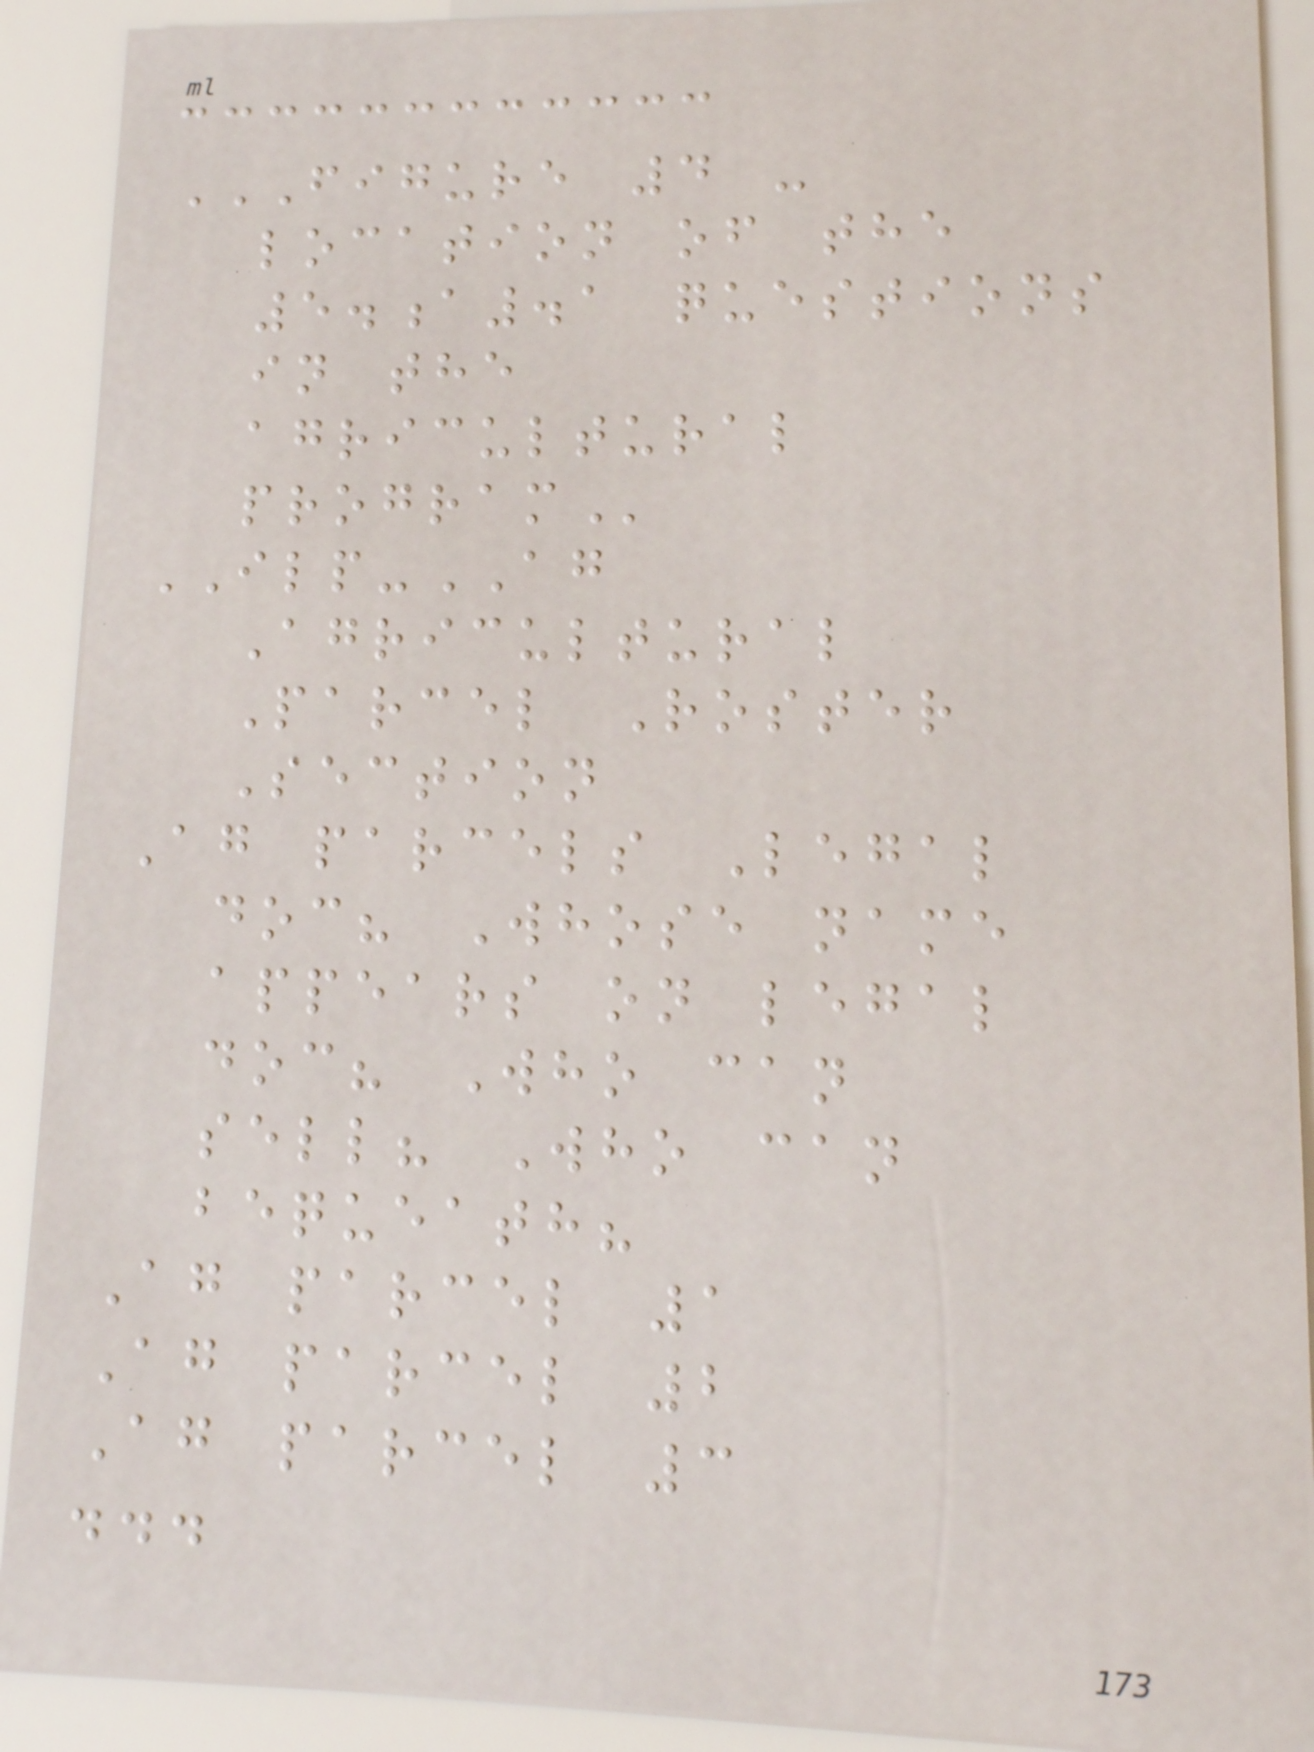FIGURE 4 -
LOCATION OF THE
5.A.1 QUESTIONS
IN THE
AGRICULTURAL
PROGRAM
ILP-AG
Agricultural
Parcel Roster
Section
Ag parcels Legal
doc? Whose name
appears on legal
doc? Who can
sell? Who can
bequeath?
Ag parcel 1
Ag parcel 2
Ag parcel 3
...
